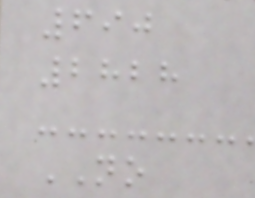690
2828
NO
